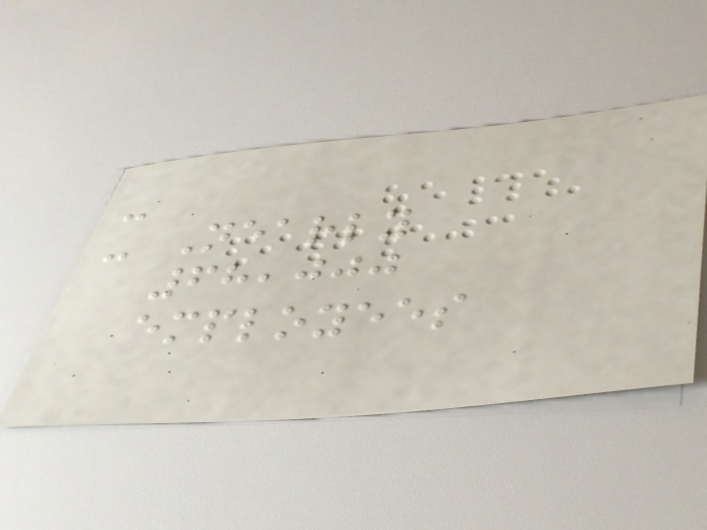-
- Nearly
68,000
employees
